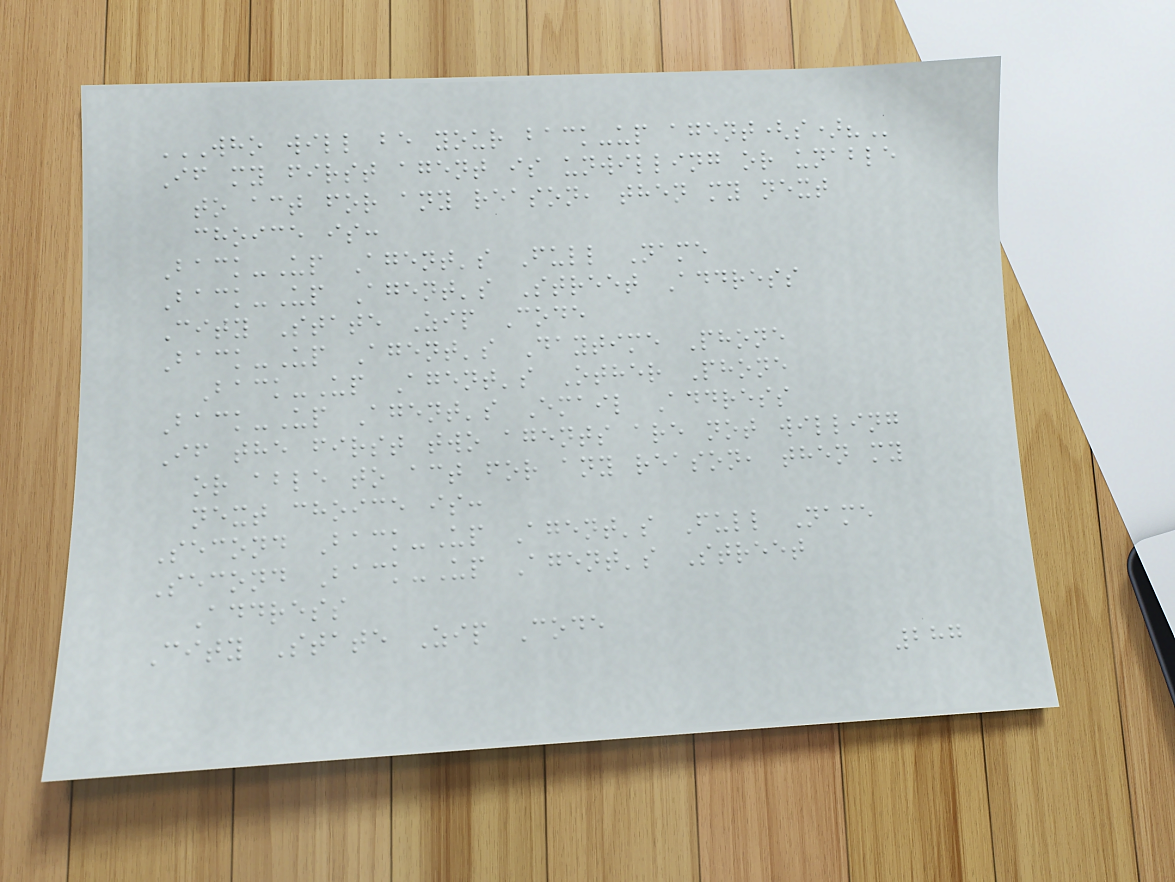WHO WILL BE YOUR BACK-UP AGENT(S)?
If my first agent is unwilling or unable
to act for any reason, then my next
choice is:
Back-Up Agent's Full Name
Back-Up Agent's Street Address
City State Zip Code
Back-Up Agent's Daytime Phone
Back-Up Agent's Other Phone
Back-Up Agent's Email Address
If the first two agents are not willing
or able to act for any reason, then my
next choice is:
Second Back-Up Agent's Full Name
Second Back-Up Agent's Street
Address
City State Zip Code
287
